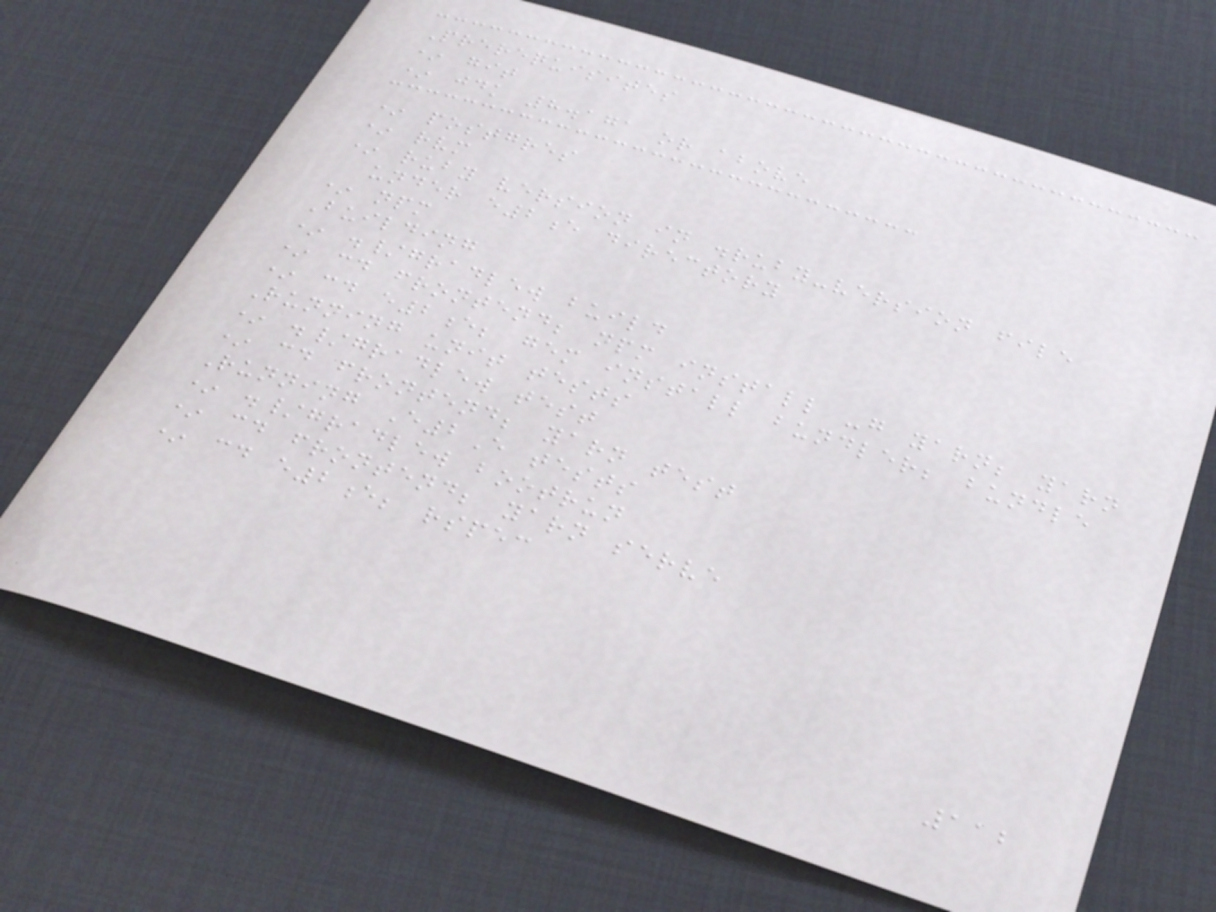Prerequisites
* git
* jdk 8.171 or above
* postgres
* rvm
* ruby version in .ruby-version file
under e2e directory
* npm
Building
* ./gradlew build
* cd frontend; npm install -g yarn; yarn
* cd e2e; gem install bundler; bundle
Running unit tests
* ./gradlew test
* cd frontend; yarn test
Running E2E tests
* ./gradlew bootrun
* cd frontend; yarn serve
* cd e2e; rspec
112
